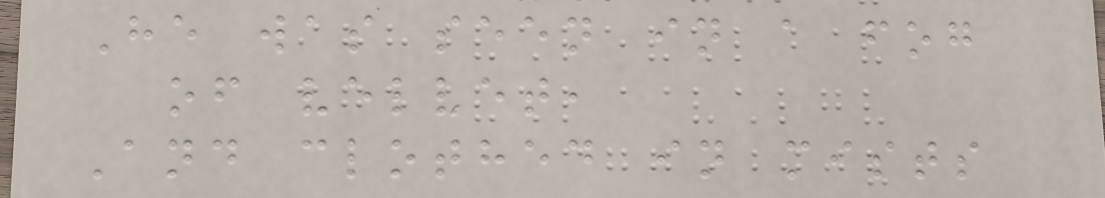He was seen in a fog
of velvet,
And clothed in mists
